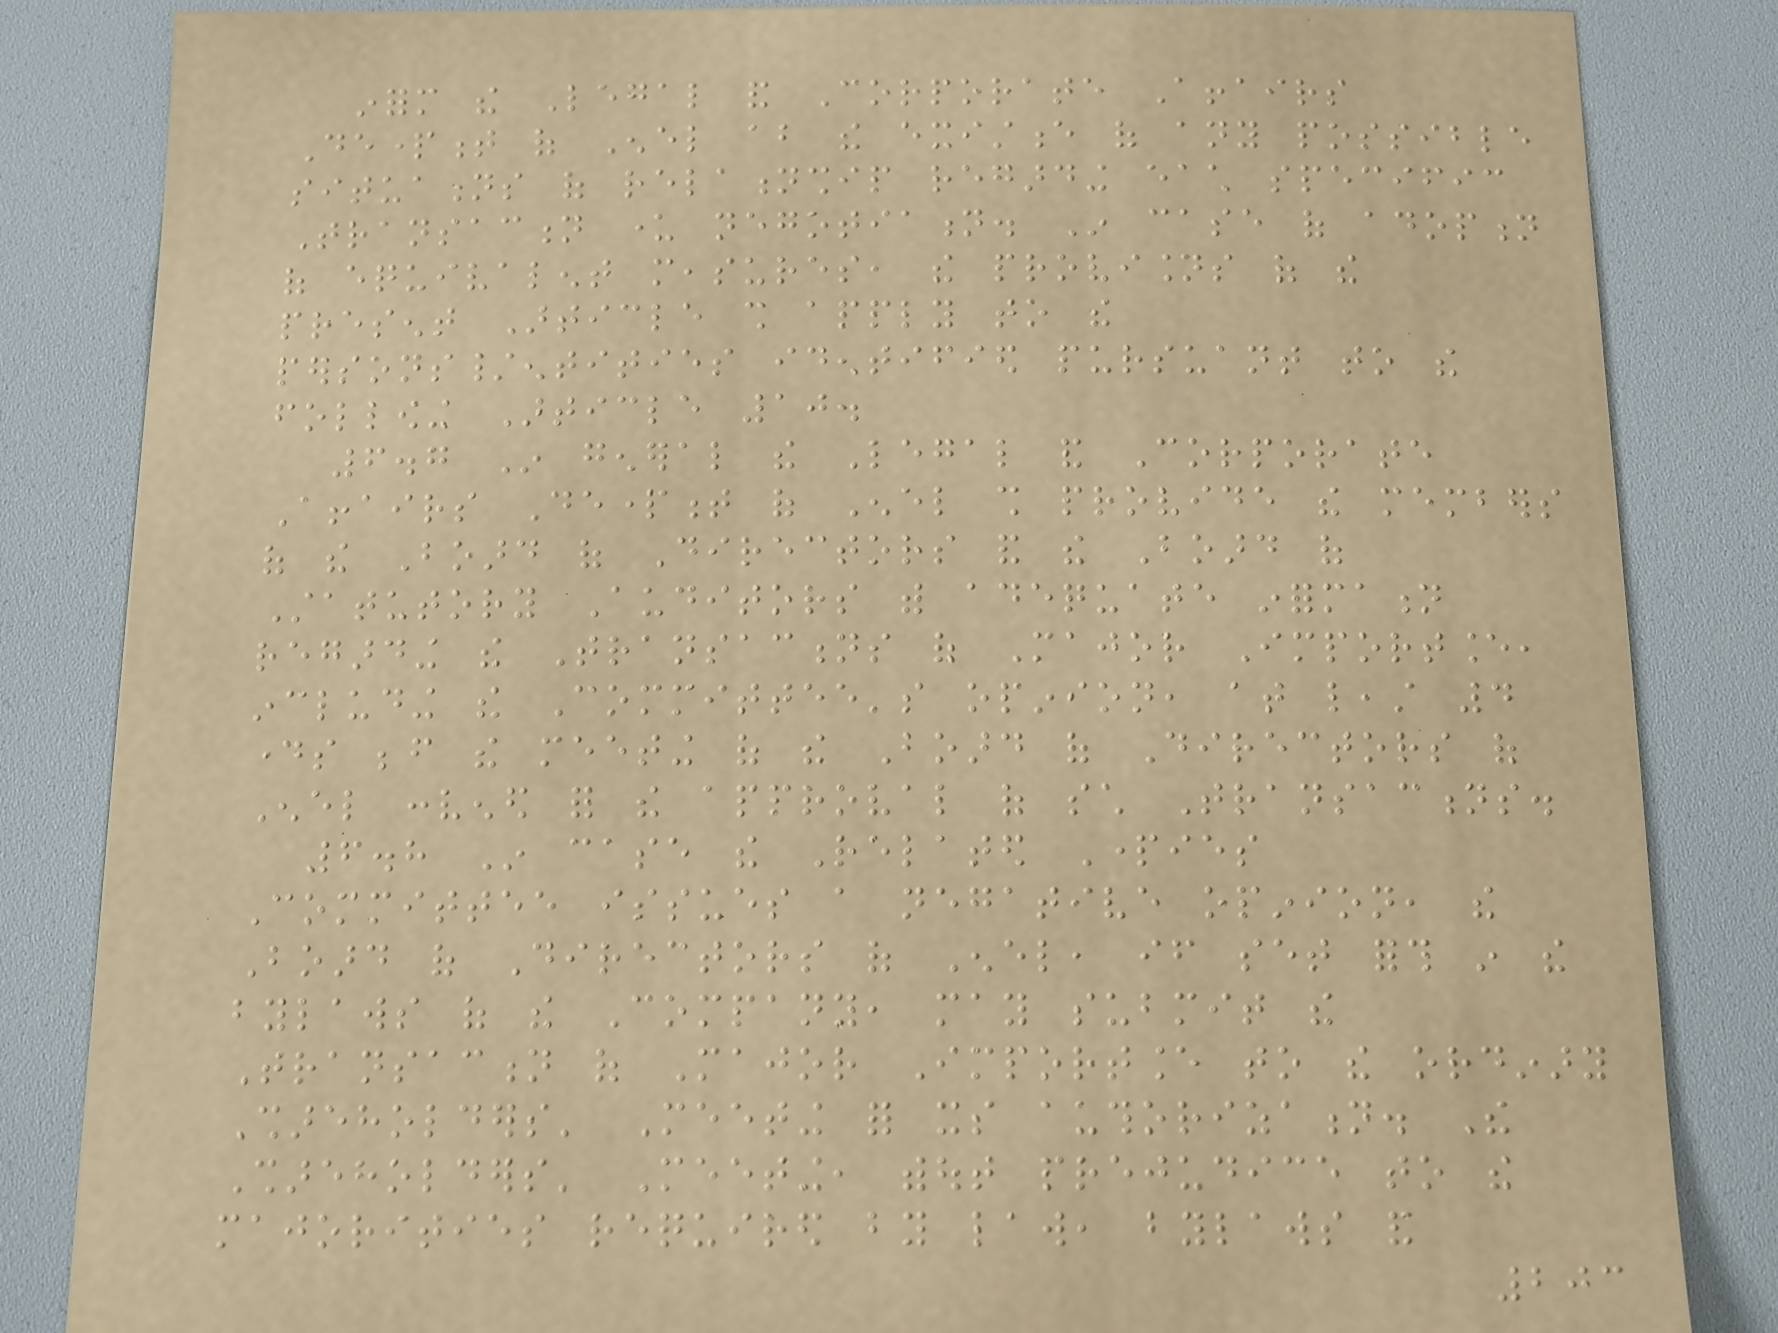inform the Legal and Corporate Affairs
Department of Enel about the existence of any possible
situations of relationship regarding each specific
Transaction under negotiation. In case of adoption
of equivalent measures, the provisions of the
present Article shall apply to the
persons/entities identified pursuant to the
following Article 10.
6.7 In general the Legal and Corporate
Affairs Department of Enel shall provide the members
of the Board of Directors and the Board of
Statutory Auditors with adequate information
regarding the Transactions of Major Importance,
including the Committee's opinion, at least 4
days before the meeting of the Board of Directors of
Enel convened for the approval of such Transactions.
6.8 In case the Related Parties
Committee issues a negative opinion, the
Board of Directors of Enel, if set forth in the
bylaws of the Company, may submit the
Transaction of Major Importance to the ordinary
Shareholders' Meeting for its authorization. The
Shareholders' Meeting, without prejudice to the
majorities required by law, bylaws and
203
